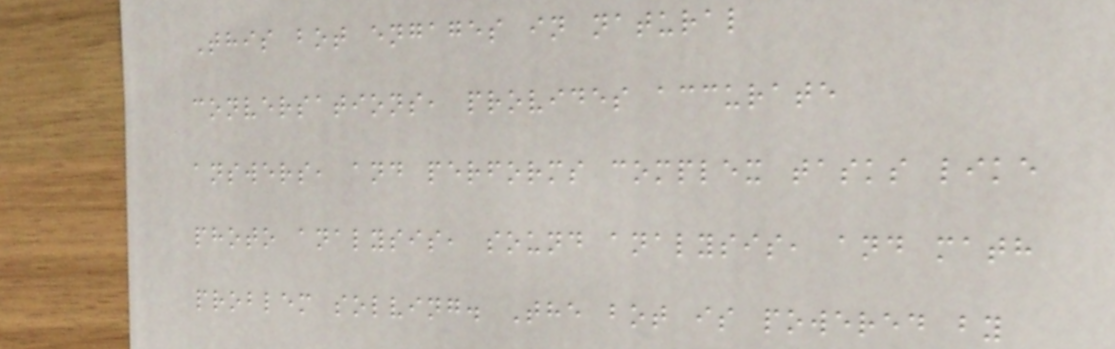This bot engages in natural
conversations, provides accurate
answers, and performs complex tasks like
photo analysis, sound analysis, and math
problem solving. The bot is powered by
